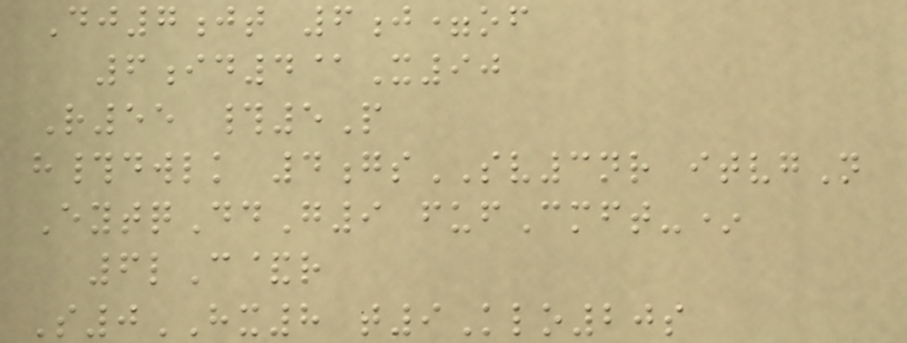Dj7jt 6j=of
6id4@X90
R55 #5P
h#dwlk 4gsSV3nr itvgN
EytqDdG9 fufCmft-*
6lC&r
S0HX8 t9Klo20s
